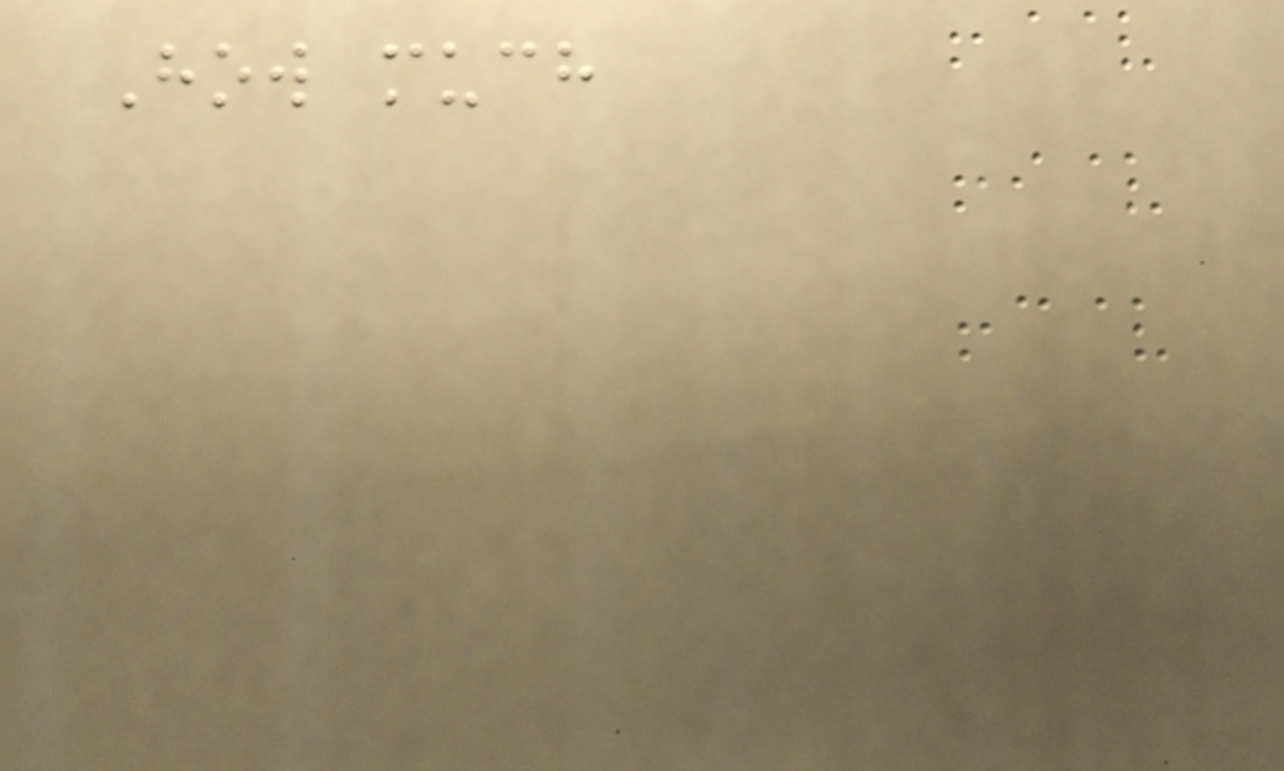How much
